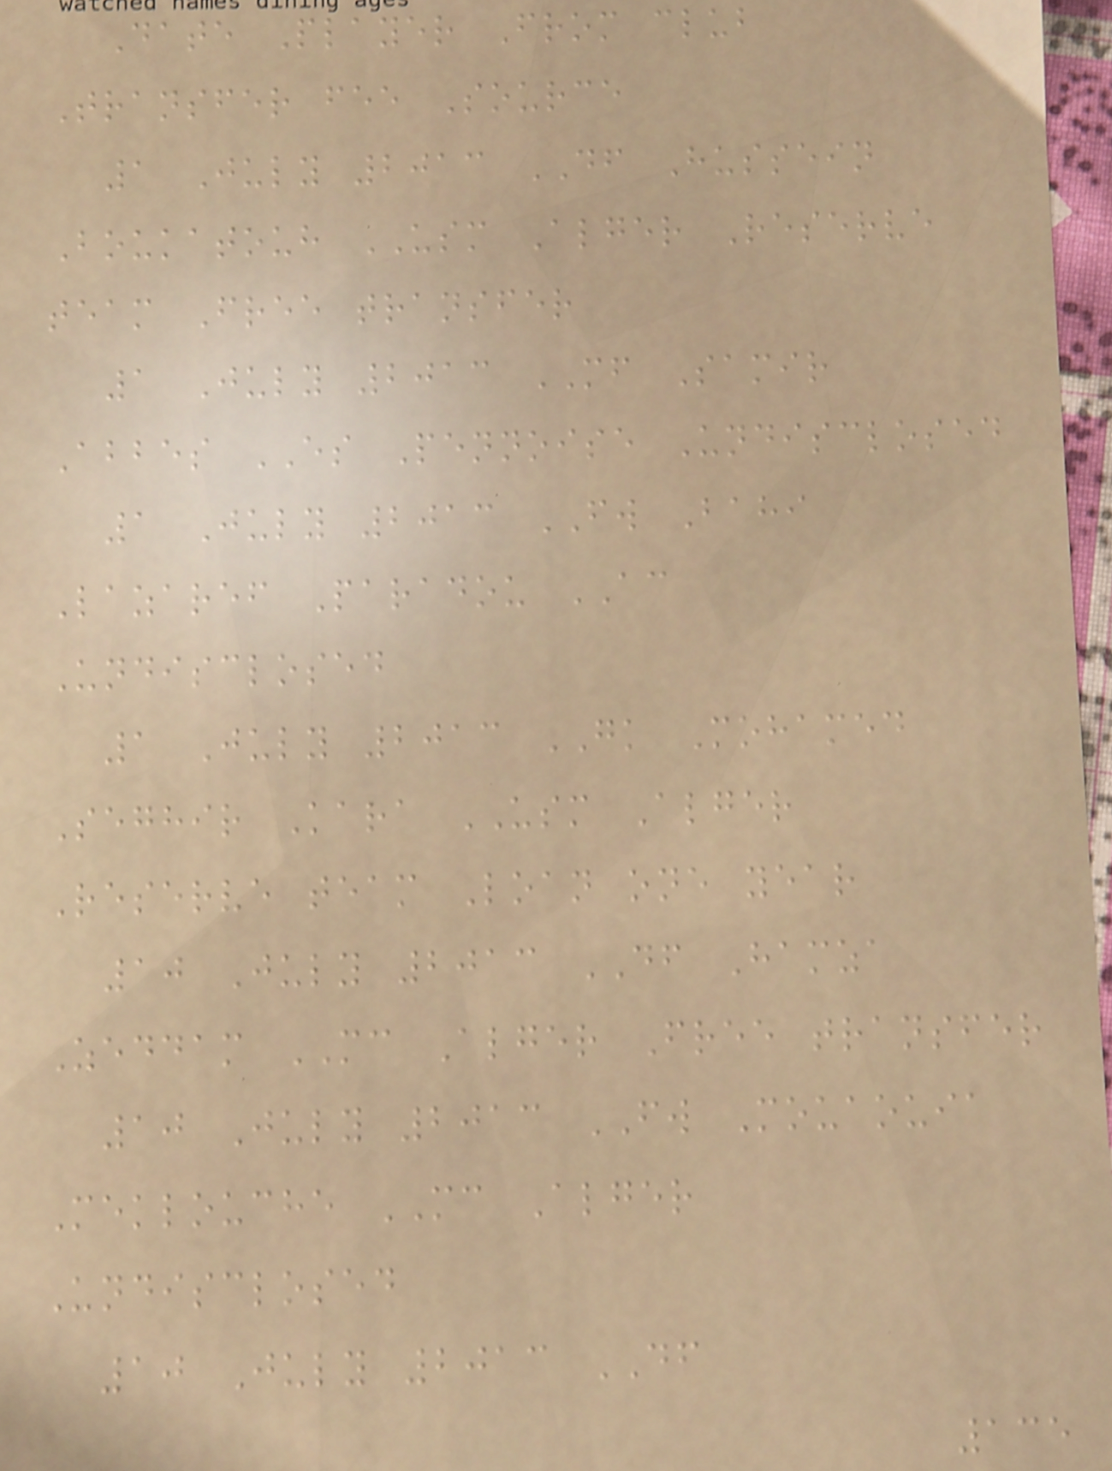Date Player From club
Transfer fee Source
1 July 2013 DF Hussein
Boukatouh USM Alger Reserve
team Free transfer
1 July 2013 MF Samir
Abbes ES Pennoise Undisclosed
1 July 2013 FW Bahi
Lazaref Paradou AC
Undisclosed
1 July 2013 GK Mohamed
Seghir Kara USM Alger
Reserve team Loan one year
10 July 2013 DF Hamza
Zeddam MC Alger Free transfer
10 July 2013 FW Mouaouia
Meklouche MC Alger
Undisclosed
10 July 2013 DF
135
